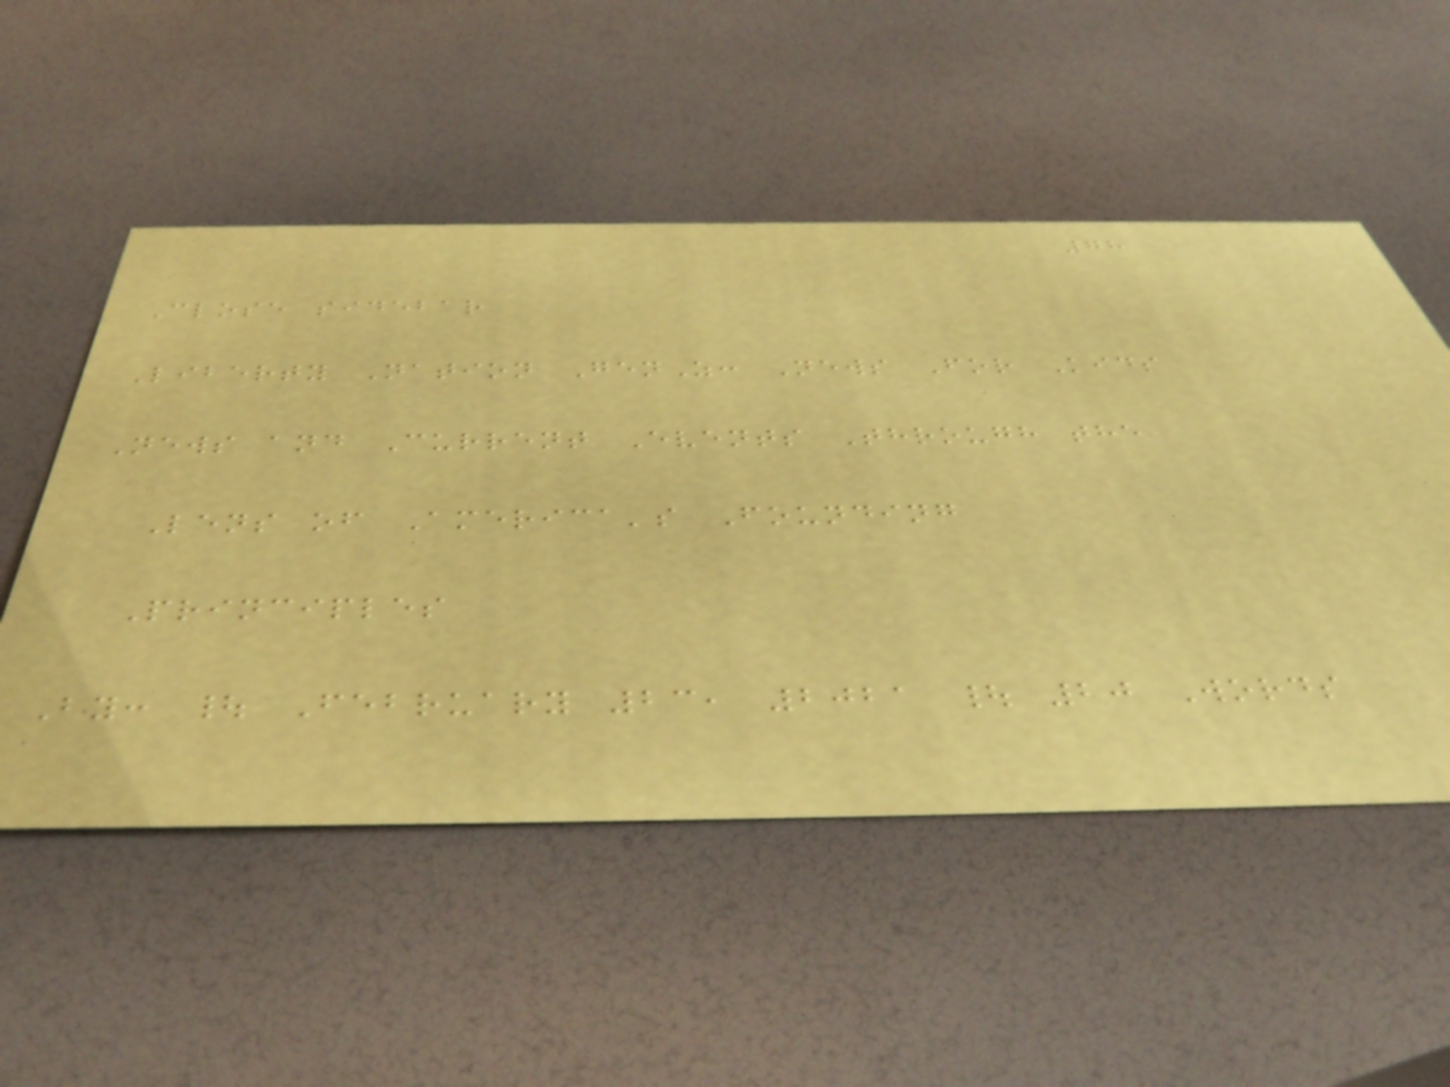78
Close sidebar
Liberty Nation GenZ: News For Kids
News and Current Events Through the
Lens of America's Founding
Principles
By: | February 23, 2021 | 20 Words
